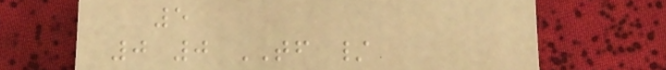5
0 0 TF /
